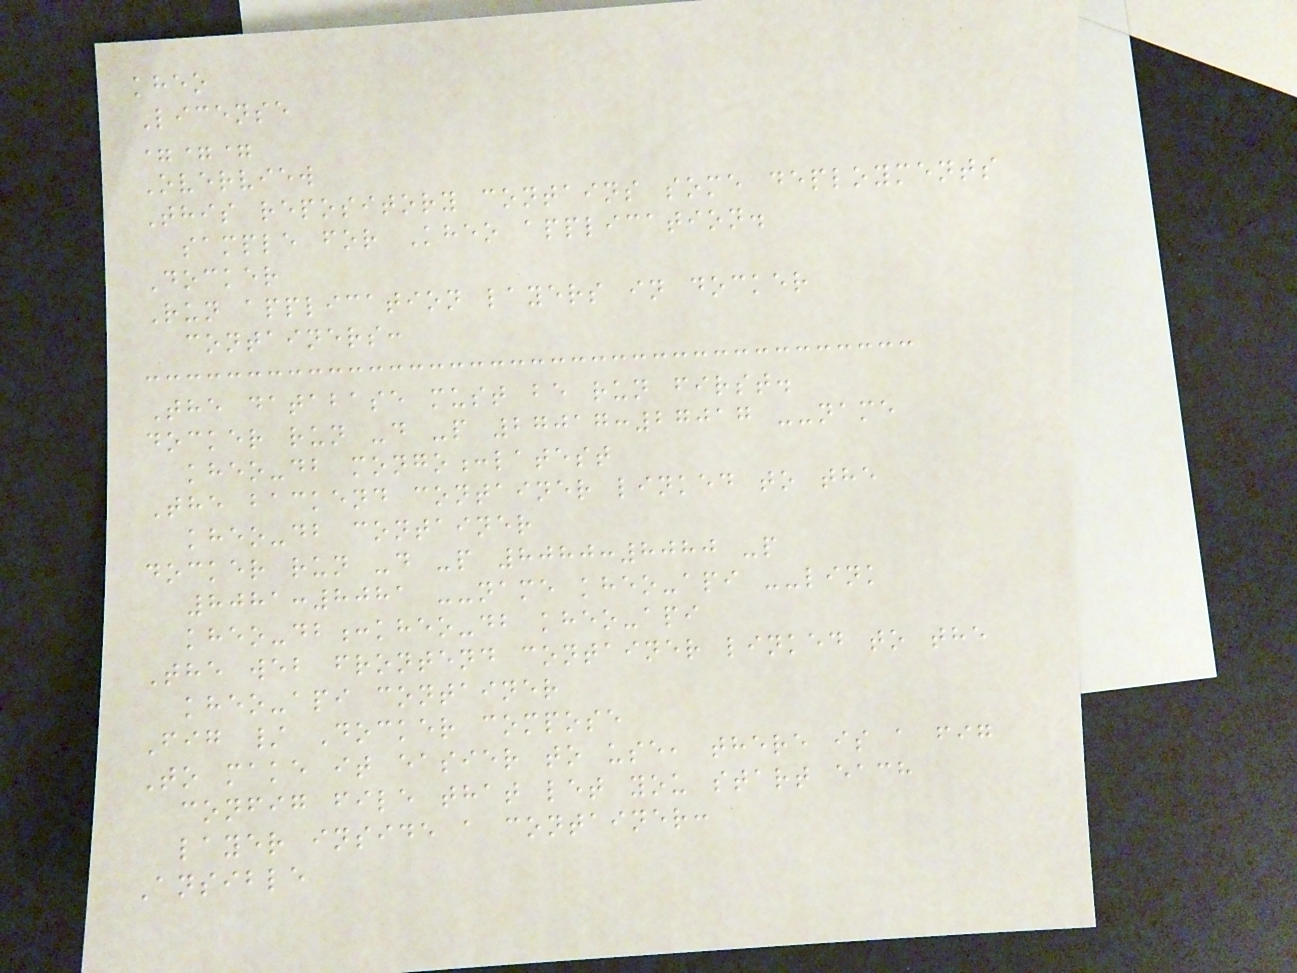kheo
License
===
Overview
This repository contains some deployments
sample for Kheo application.
Docker
Run application layers in docker
containers:
The database must be run first.
docker run -d -p 27017:27017 --name
kheo-db mongo:latest
The backend container linked to the
kheo-db container
docker run -d -p 8080:8080 -p
8081:8081 --name kheo-api --link
kheo-db:kheo-db kheo-api
The web frontend container linked to the
kheo-api container
Fig / Docker compose
To make it easier to use, there is a fig
config file that let you start each
layer inside a container:
Ansible
